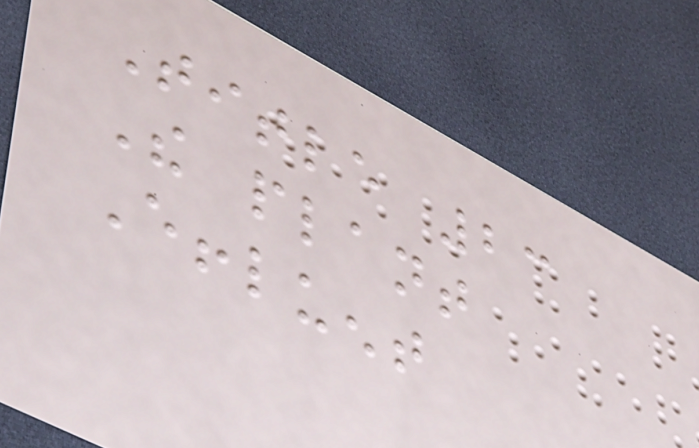Title 23
The plant
Effluent
